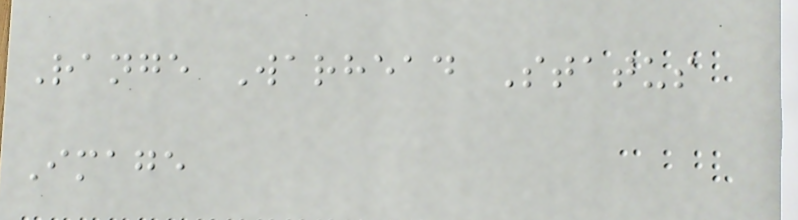Range Warhead Status
Image
